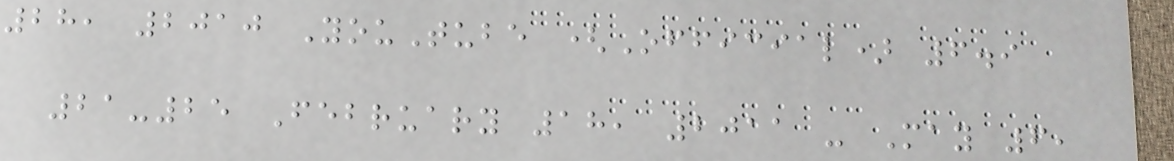28, 2010 YouTube (Official) 6.9
21-25 February 18, 2011 - May 6,
